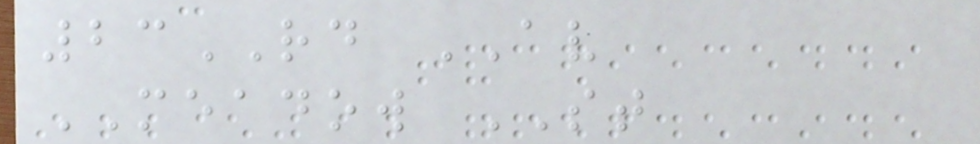23RD AV
MEADOW ST
